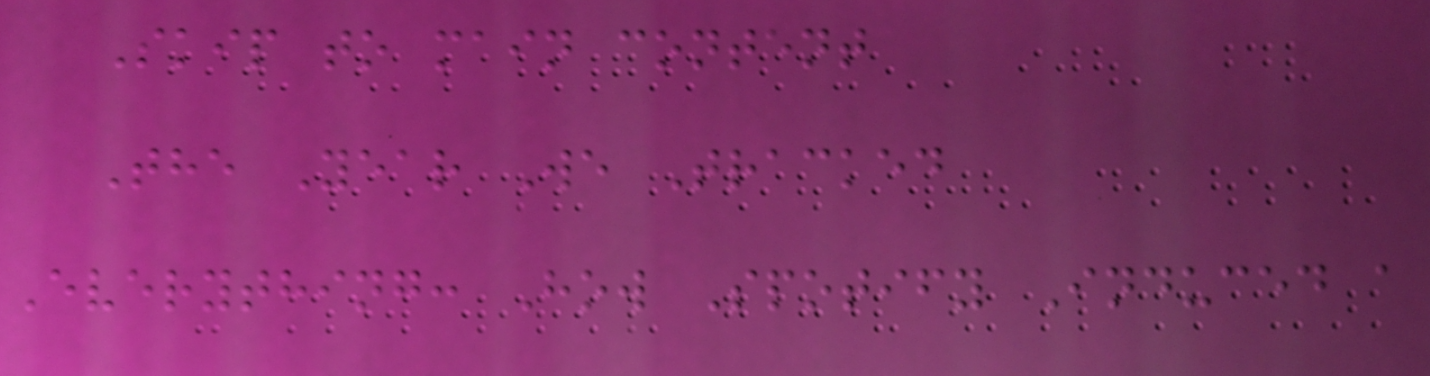Skip to main content
The Year We Tracked
Everything: How Spotify Induced a
